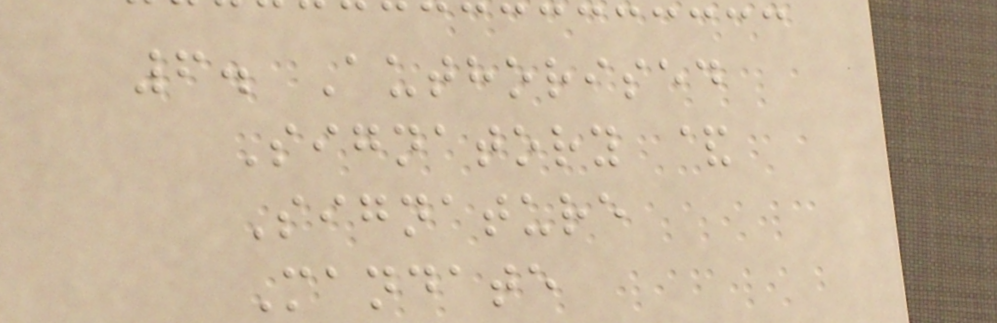6. Authorised
Signatory &
Signature
Mandate
